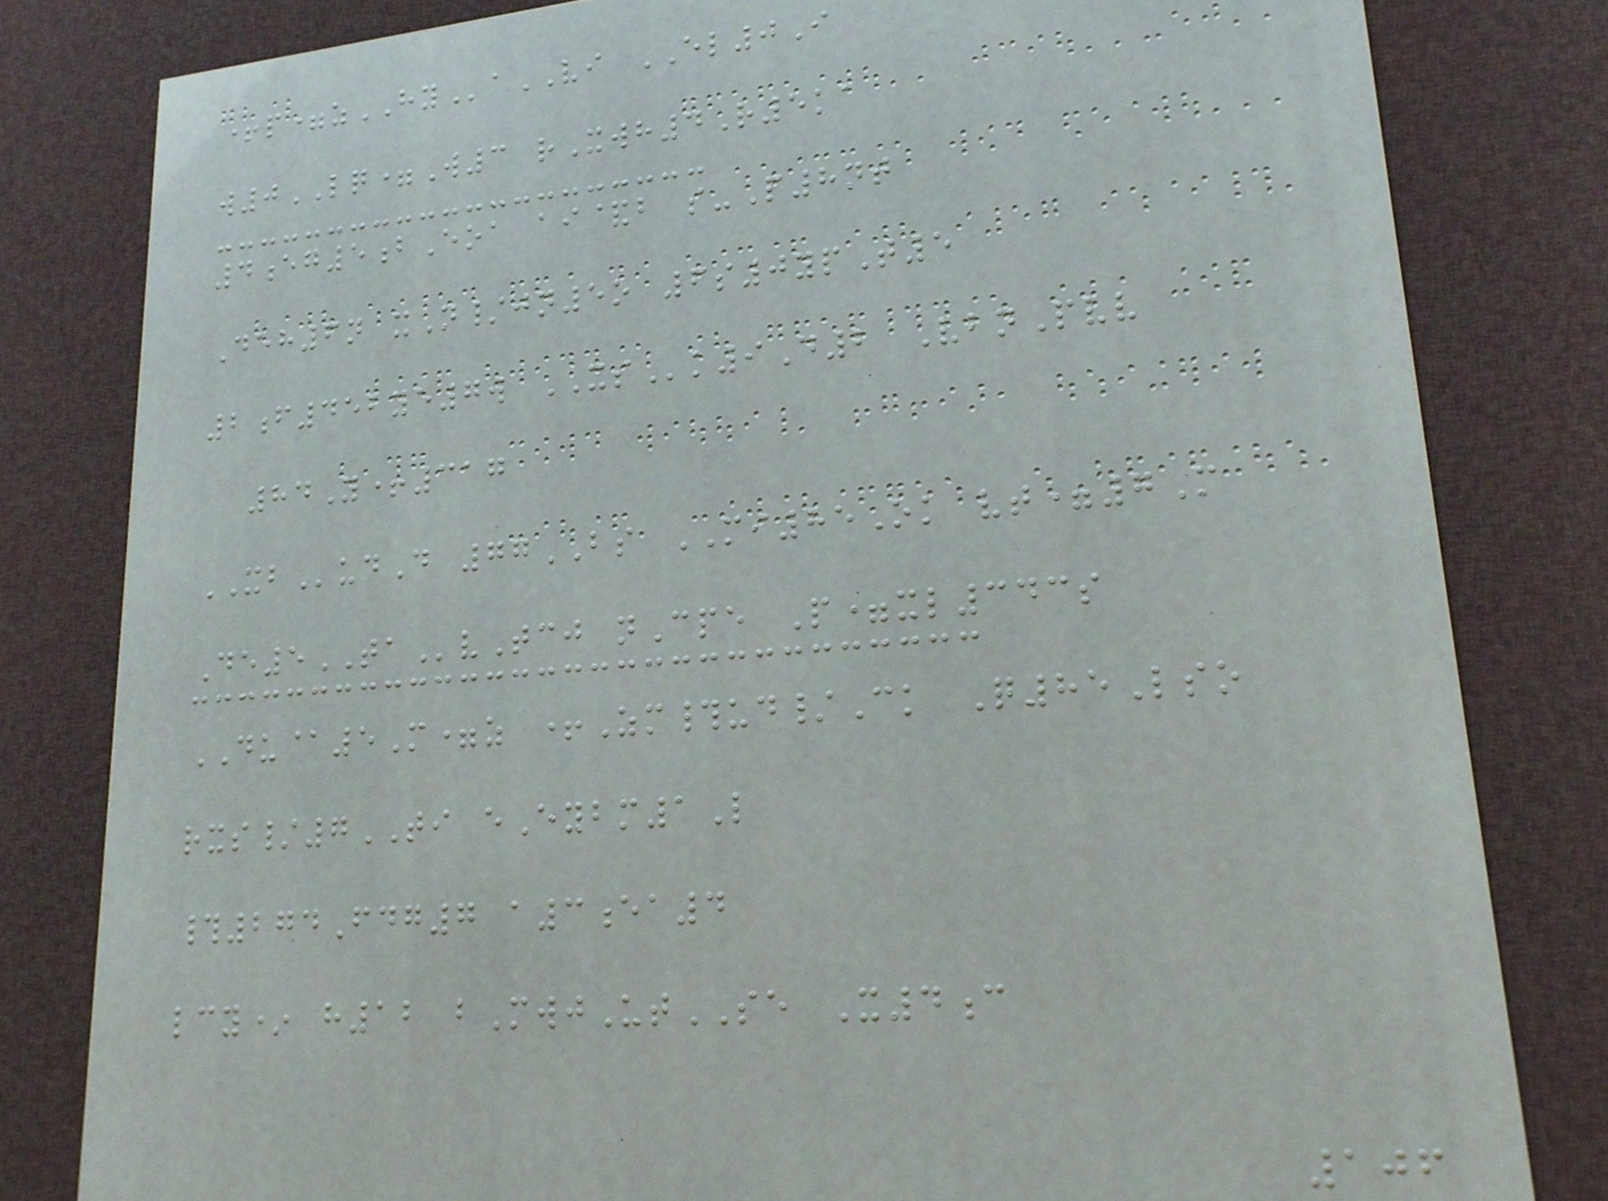+p=zHYaVI EL0I
w0LQ=W3 rXwh4R5ka
4eg5bEoa ai&b s-P8nt
Deh6n xN/jn5o 6s0ypT5
2f452ye7w XSk9D2 VbnPvv
84Y+317
XBudD 77BS MI85Ok vt=7M
De5TAvTcj nCpe P=xl343s
DU@5M=z +Zm#ud/Ck Q85Lso
rxs/7TI eEybm1L
#274Fdg7 a3ea4
lcy* h12 bMwjUtSE X4c
106
